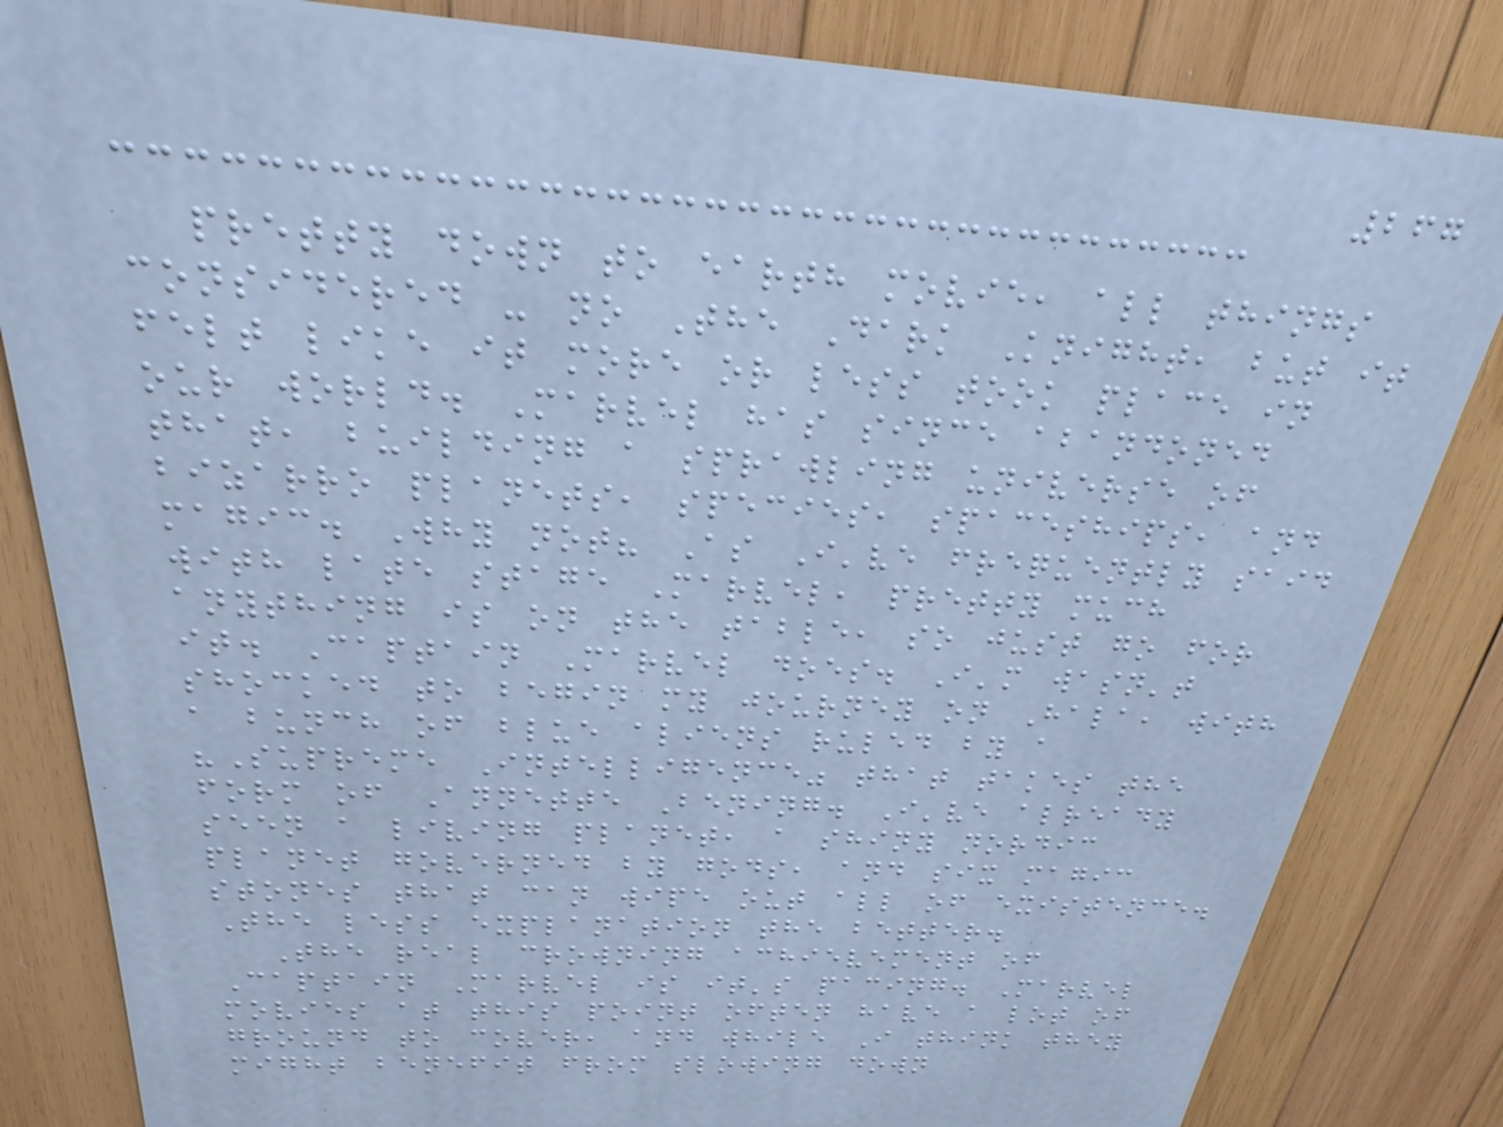267
pretty down to earth movie, all things
considered - no The Dark Knight, but it
felt like it more or less took place in
our world. Marvel has since abandoned
that, building a sprawling universe of
bizarro planets, species, spaceships, and
magic. Why not? As I've frequently said
with late stage Marvel, pretty much
anything is on the table, so just go for
it. Captain Marvel does. I'm wasn't
shocked to begin my journey on Hala, with
a bunch of blue aliens ruled by a
"Supreme Intelligence" that takes the
form of Annette Bening. I've already
seen a living planet, a shiny nordic
planet governed by gods, and six magic
stones that can wipe out all of existence.
The less explanation the better.
The real crowning achievement of
Captain Marvel is it's pacing. Marvel
movies at this point often have a lot of
ground to cover, and while I think they
might benefit from slowing down
